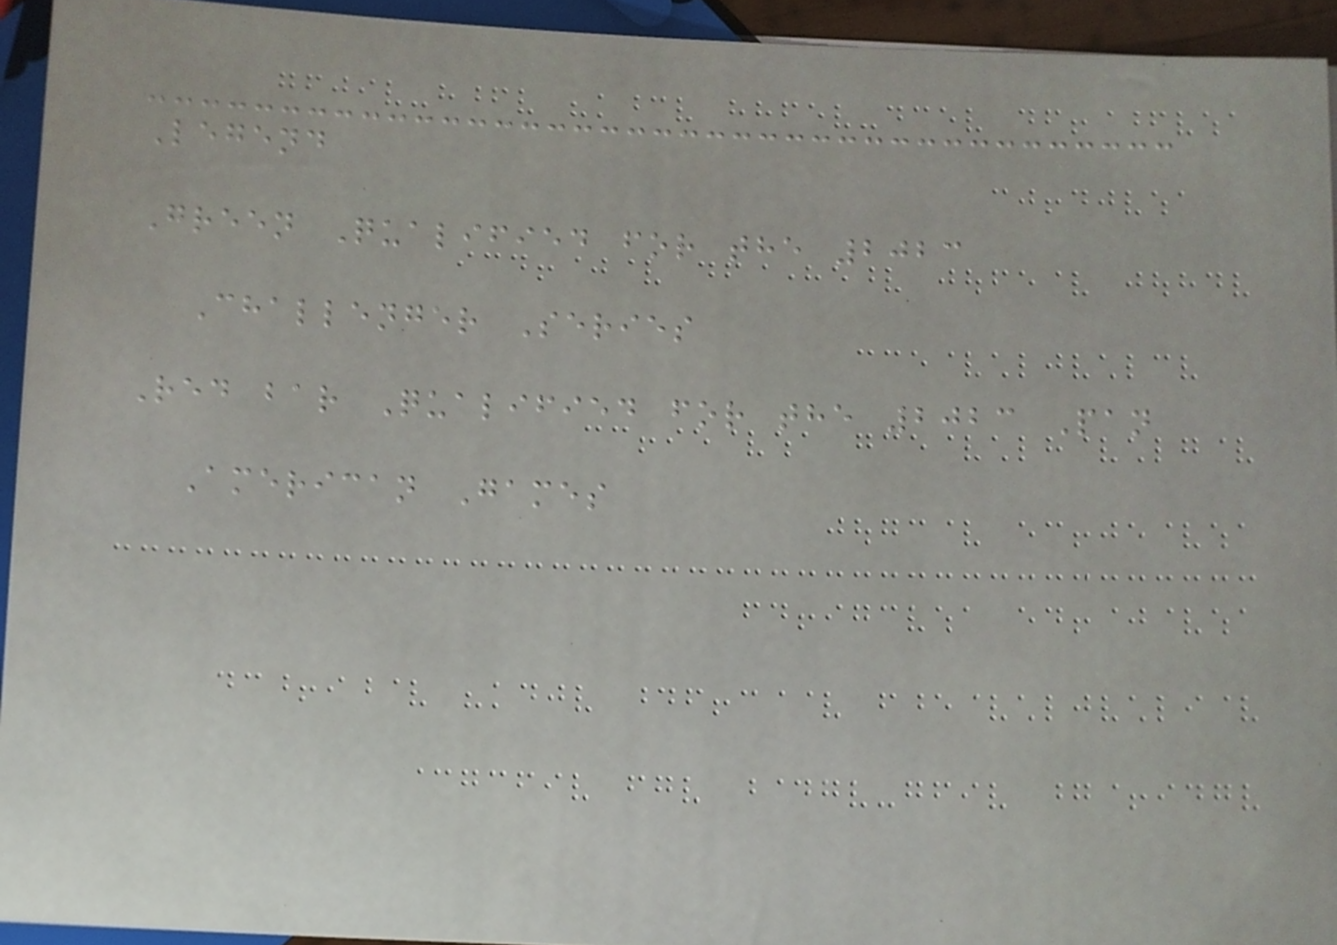Legend
Green Qualified for the 2023
Challenger Series
Red bar Qualified for the 2023 Pan
American Games
